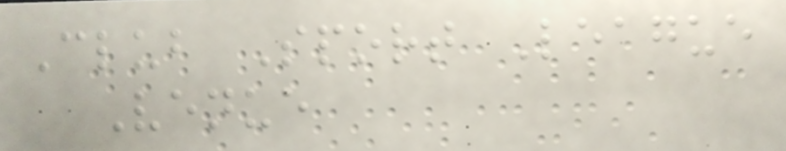Club Sport League
Venue
